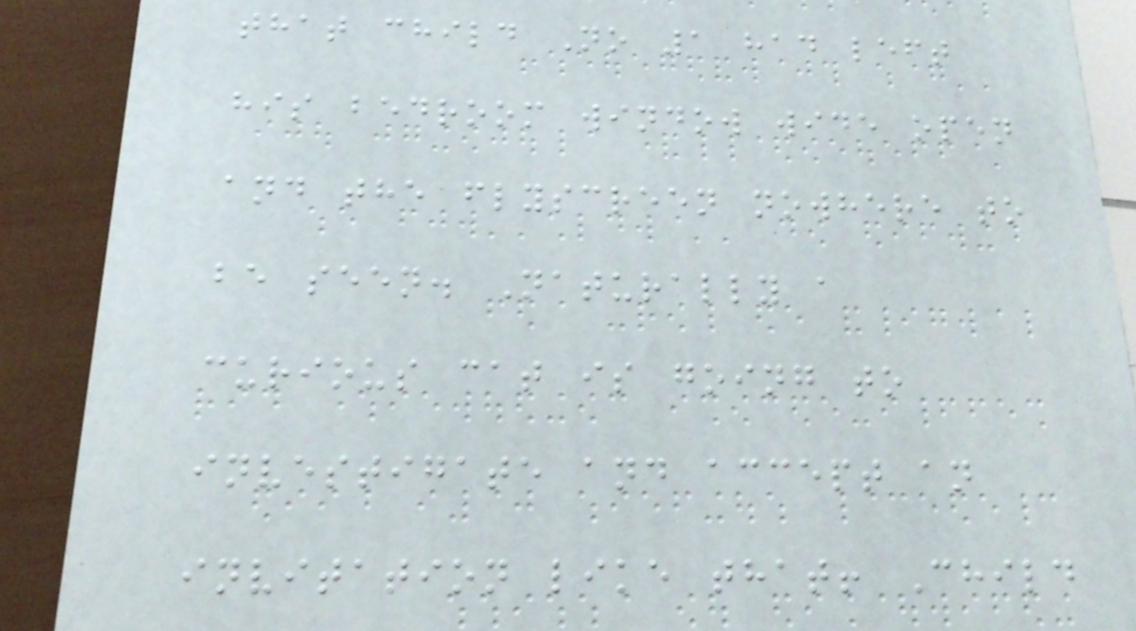that child No 1 had left
his bedroom window wide open
and the flyscreen nowhere to
be seen. Naturally a
curious cat is going to
investigate and accept an
invitation like that! Child
